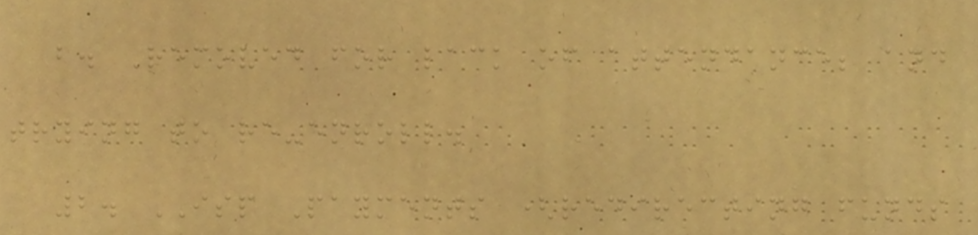b. Removed for lack of attendance; and
trying to re-enroll.
2. ISP Payments (redirecting funds
